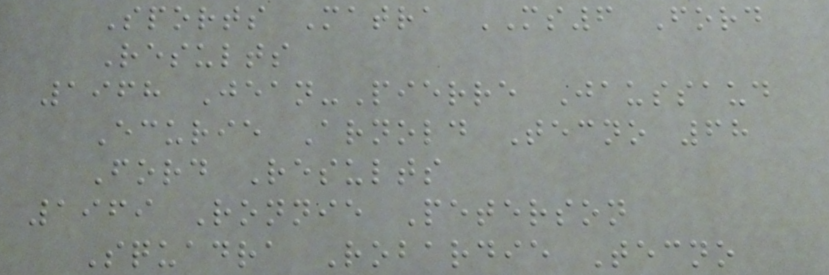Sports Matra MS6 Ford
Results
1968 Jean-Pierre Jaussaud
Ecurie Arnold Tecno 68
Ford Results
1969 Ronnie Peterson
Squadra Robardie Tecno
